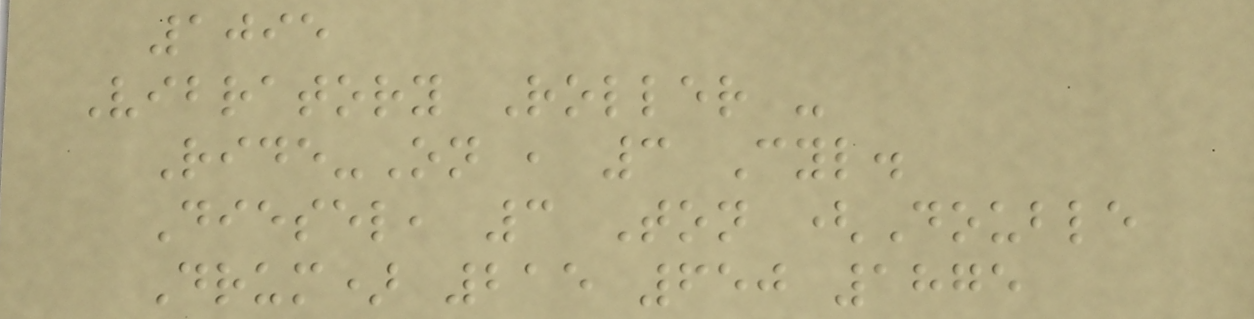1095
Vibratory Roller -
Ride-On , 3 Cyl.
Diesel, 3 Ton (Double
Drum) 215 650 1875
